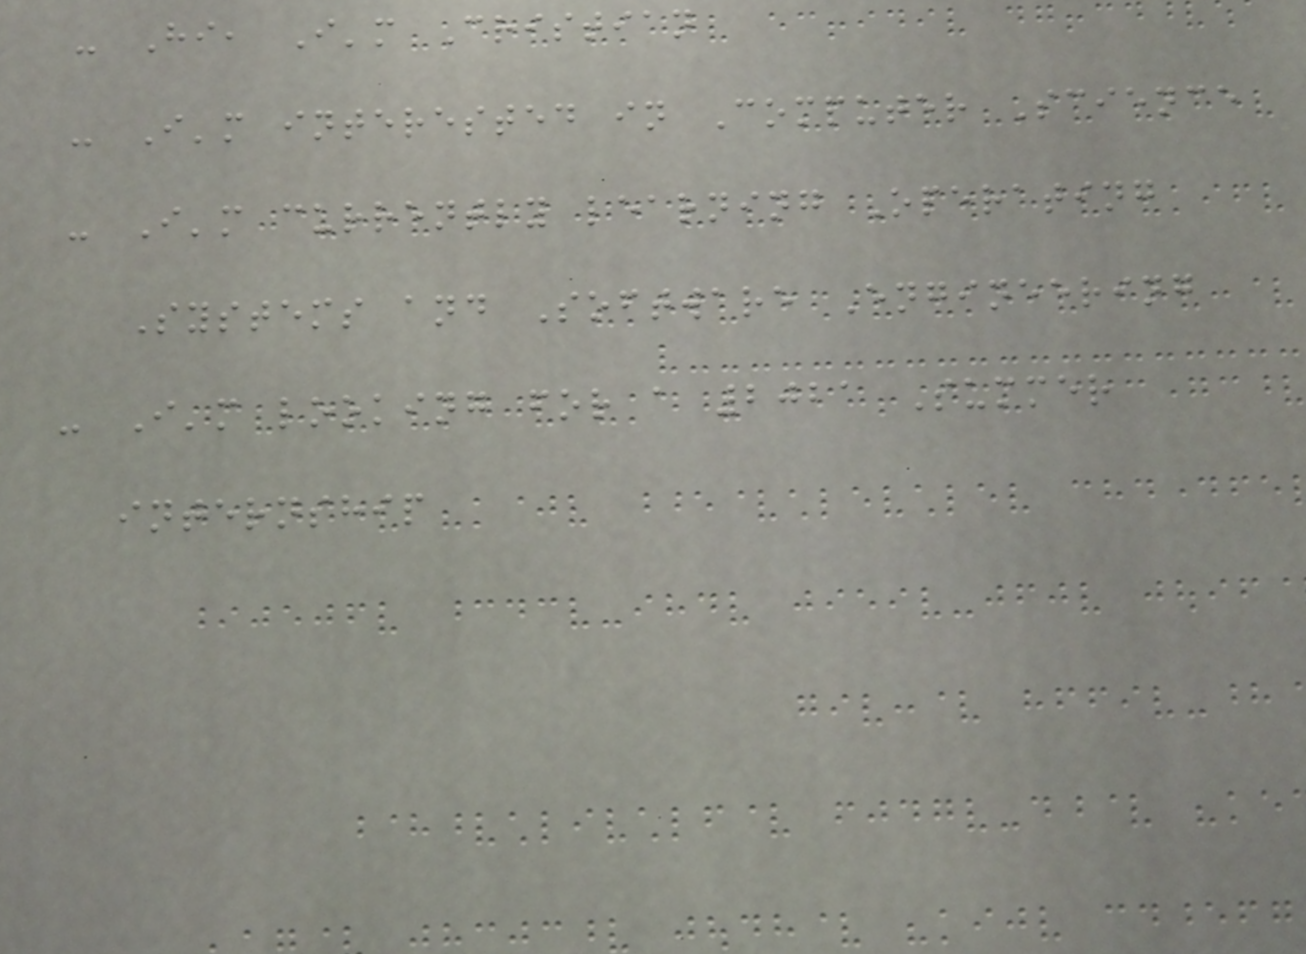- Hi, I'm Cristian
- I'm interested in Computer Science
- I'm currently learning Operating
Systems and Software Engineering
- I'm looking for a 2021 Summer
internship
